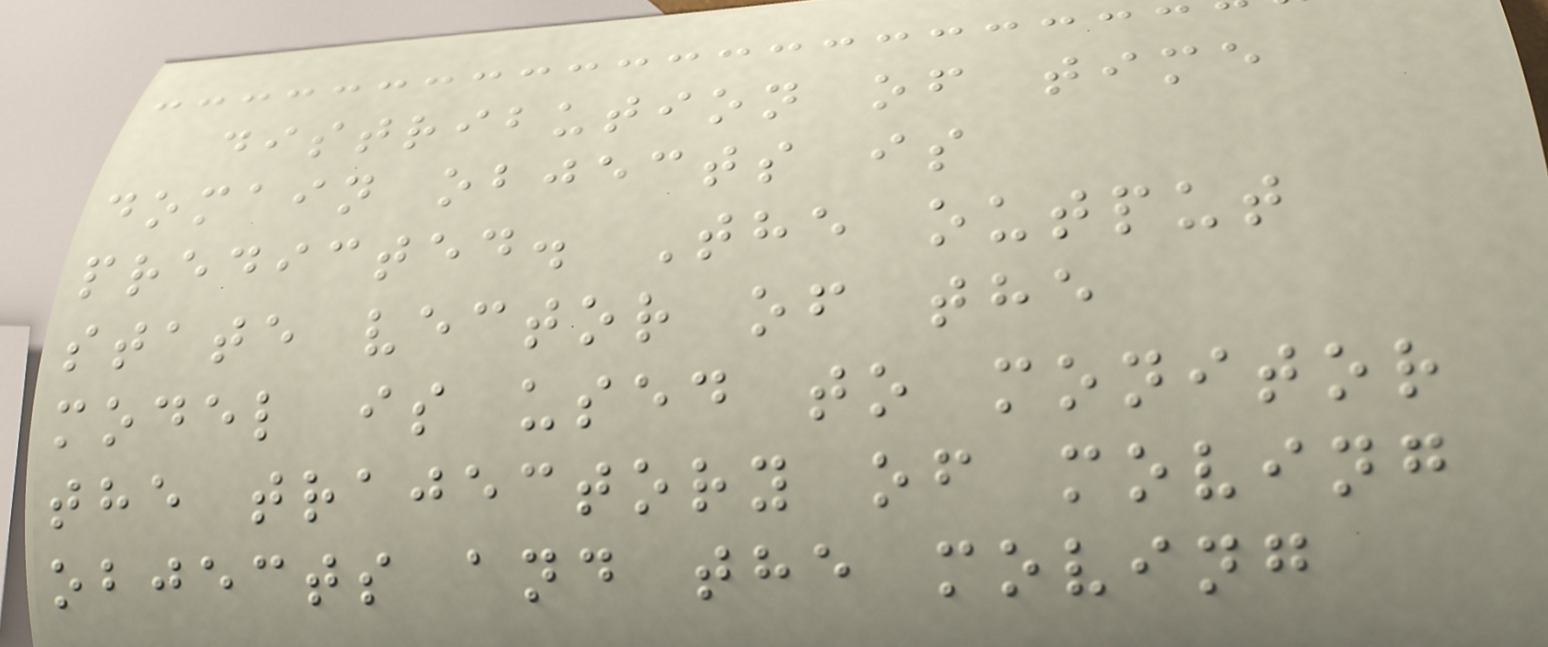distribution of time
domain objects is
predicted. The output
state vector of the
model is used to monitor
the trajectory of moving
objects and the moving
